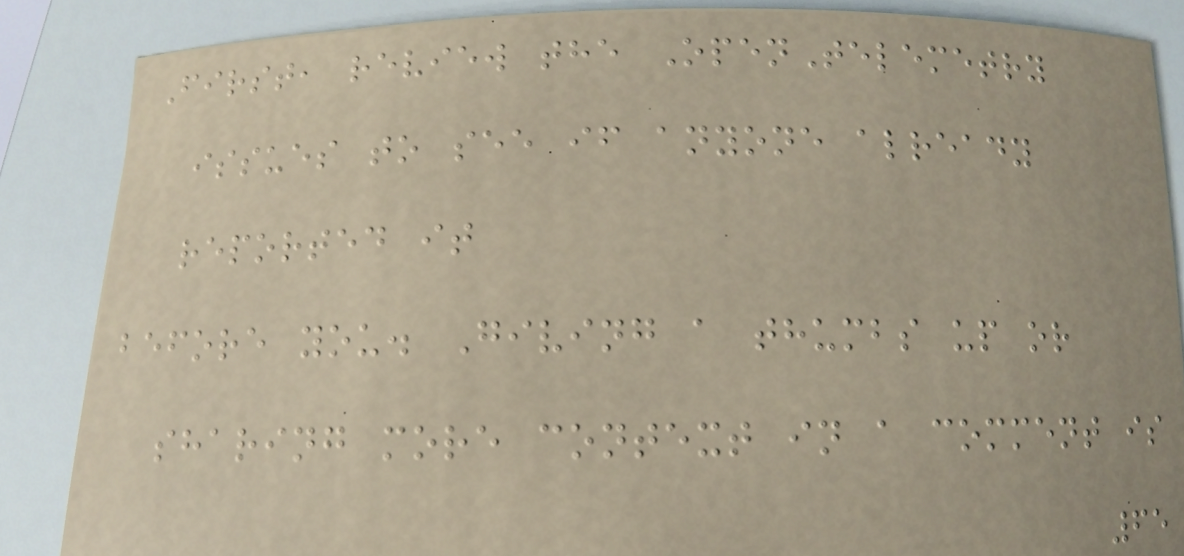First, review the OpenTelemetry
issues to see if anyone already
reported it
before you. Giving a thumbs up or
sharing more context in a comment is
65
